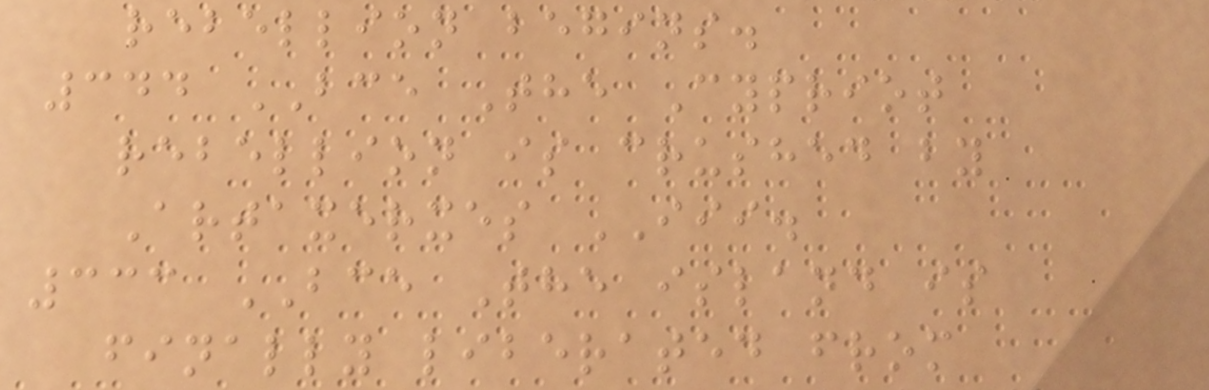rebellion begins.
344 BCE The Cypriot
rebellion is crushed by
Artaxerxes III.
333 BCE The island is
finally liberated from
